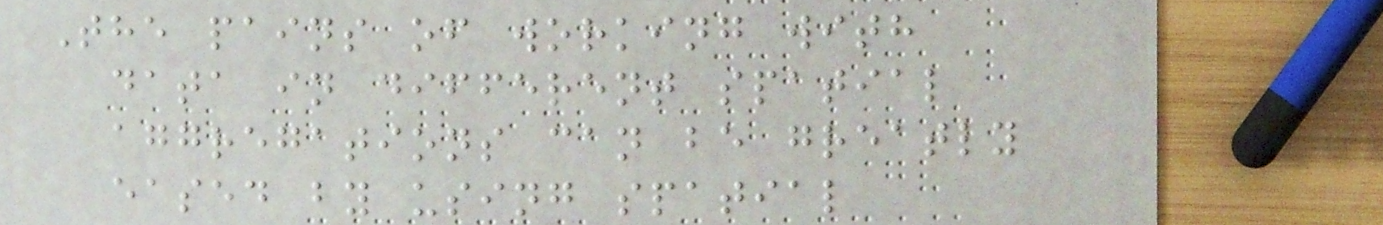The pains of working with
data in different spatial
aggregations can be greatly
eased by using spatial
